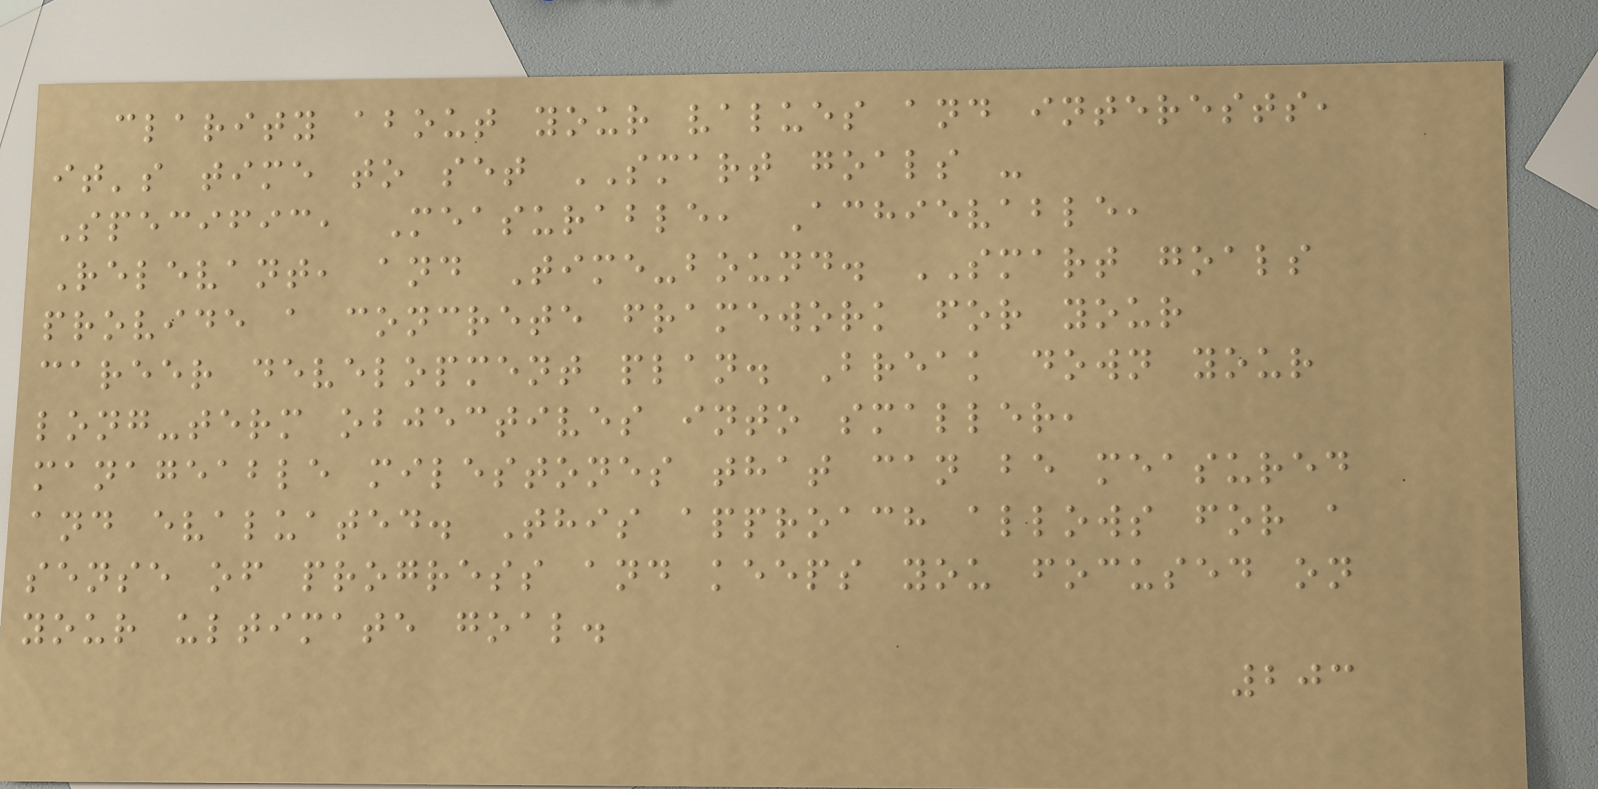clarity about your values and interests,
it's time to set SMART goals -
Specific, Measurable, Achievable,
Relevant, and Time-bound. SMART goals
provide a concrete framework for your
career development plan. Break down your
long-term objectives into smaller,
manageable milestones that can be measured
and evaluated. This approach allows for a
sense of progress and keeps you focused on
your ultimate goal.
203
